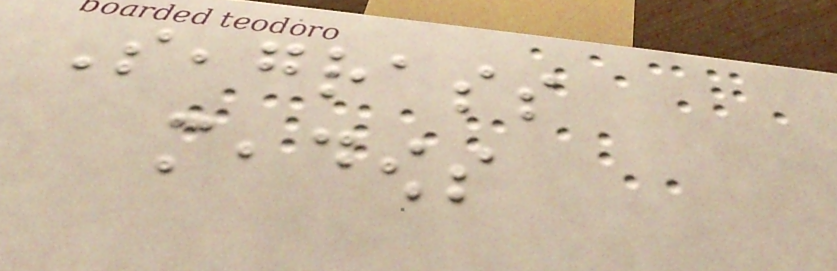Seagrass
meadows
